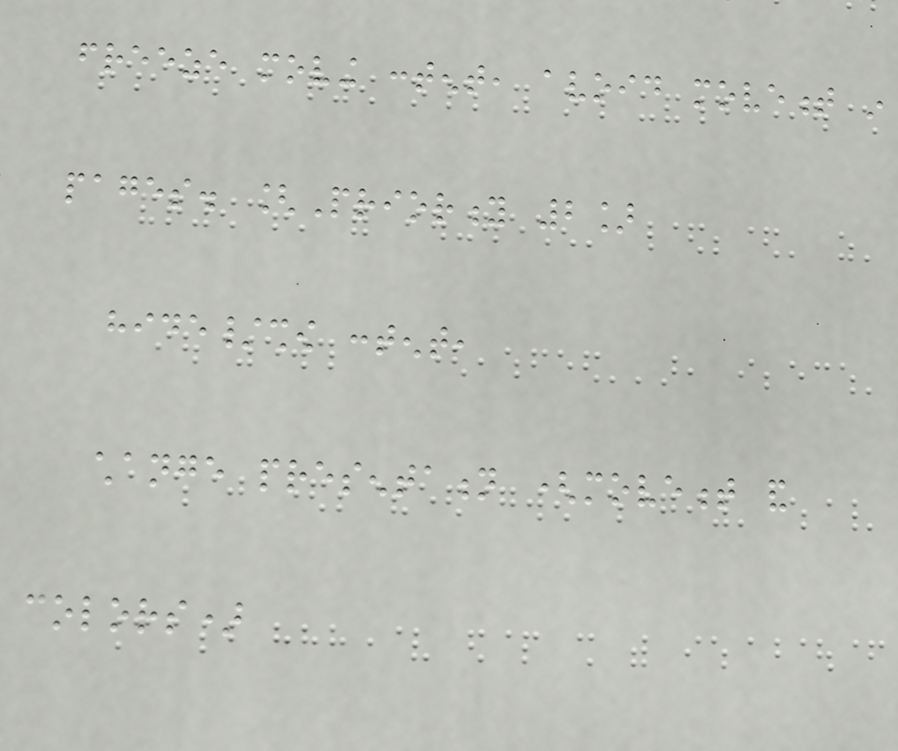freeze moving content, avoid movement in
pages. [Priority 2]
hide/show content,
change presentation (movement and
colors)
